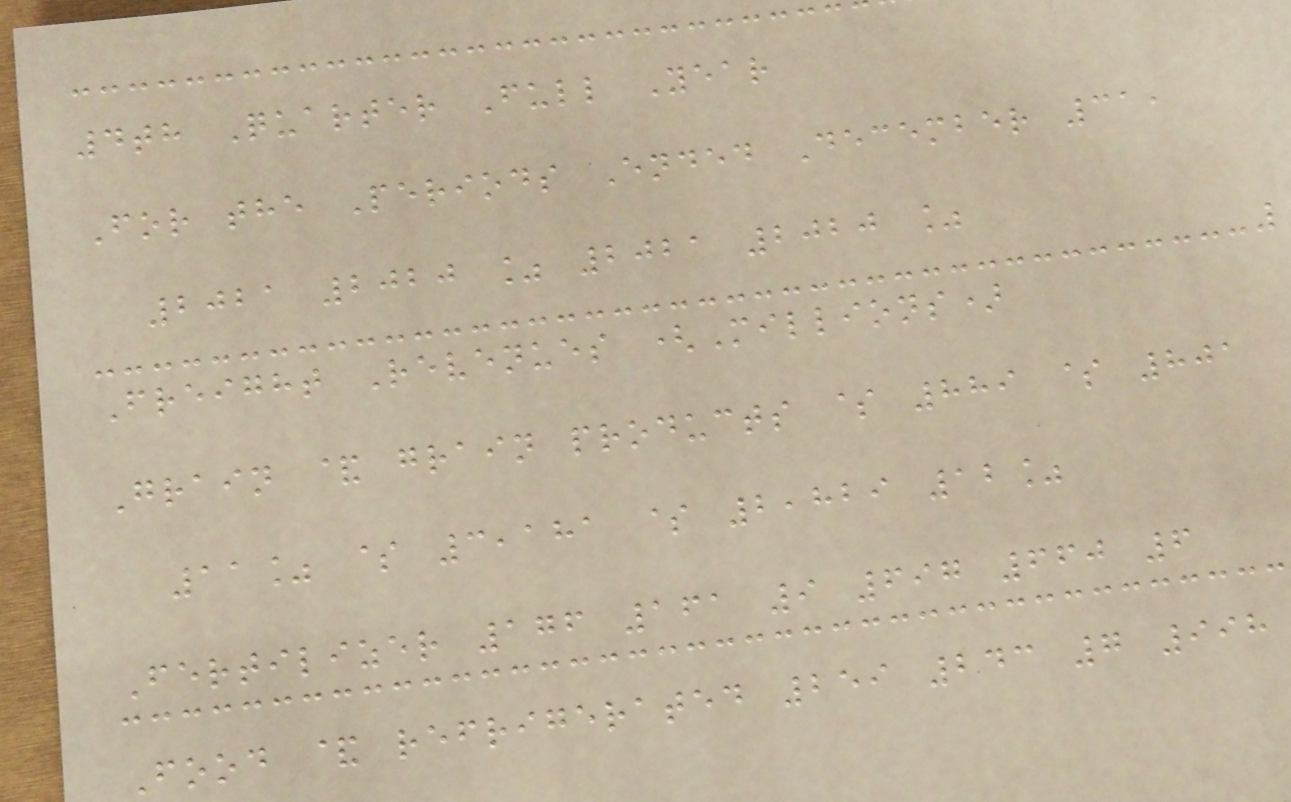4th Quarter Full Year
For the Periods Ended December 31,
2021 2020 % 2021 2020 %
Freight Revenues (Millions)
Grain & grain products $ 889 $ 801
11% $ 3,181 $ 2,829 12%
Fertilizer 176 161 9 697 660 6
Food & refrigerated 259 243 7 998
